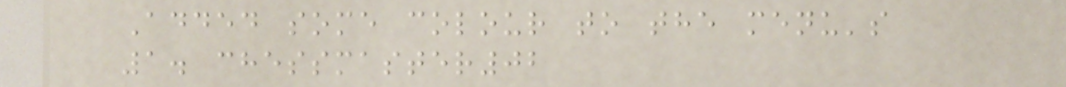Added some colour to the menu's
1. chessmaster02
